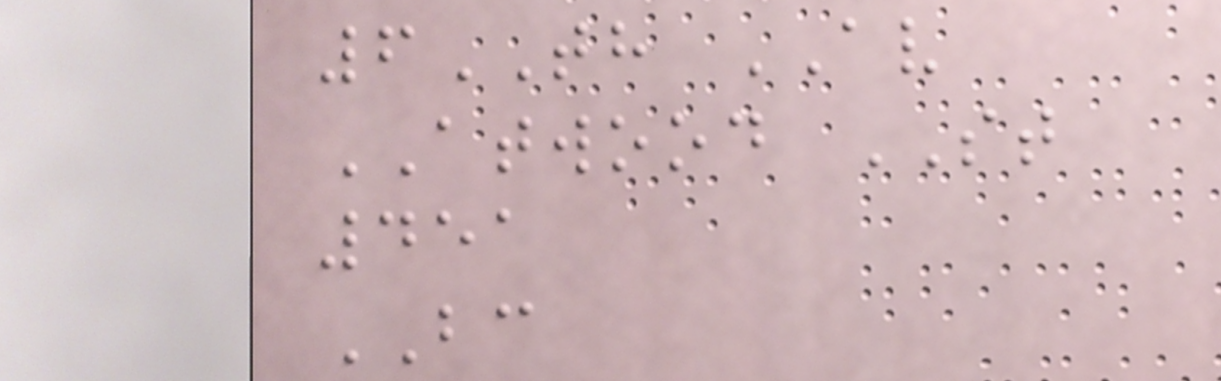6TH AV
ATWOOD ST
451
BC
